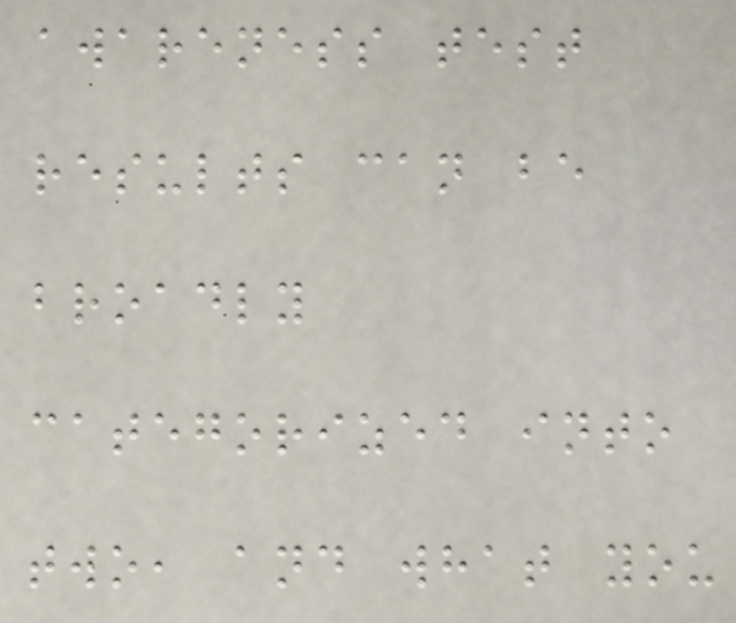awareness test
results can be
broadly
categorized into
two, and what you
